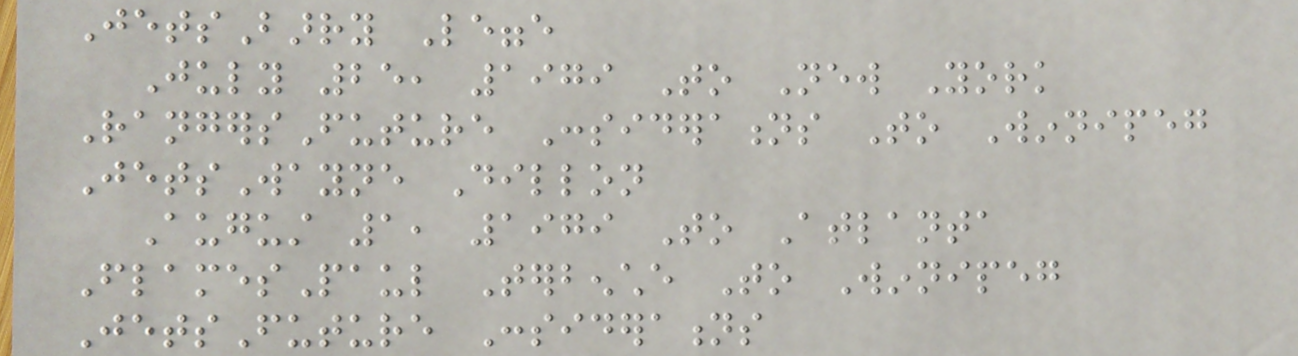JetsBarry Legge
July 25, 1979 To New York
RangersFuture Considerations To Winnipeg
JetsWayne Dillon
August 1, 1979 To Atlanta
FlamesPaul Terbenche To Winnipeg
JetsFuture Considerations
